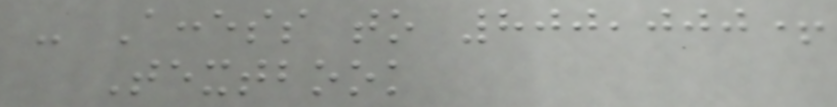- Access to 800,000+
Textbook
